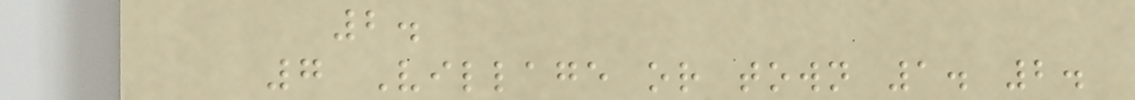2.
7 Village or town 1. 2.
